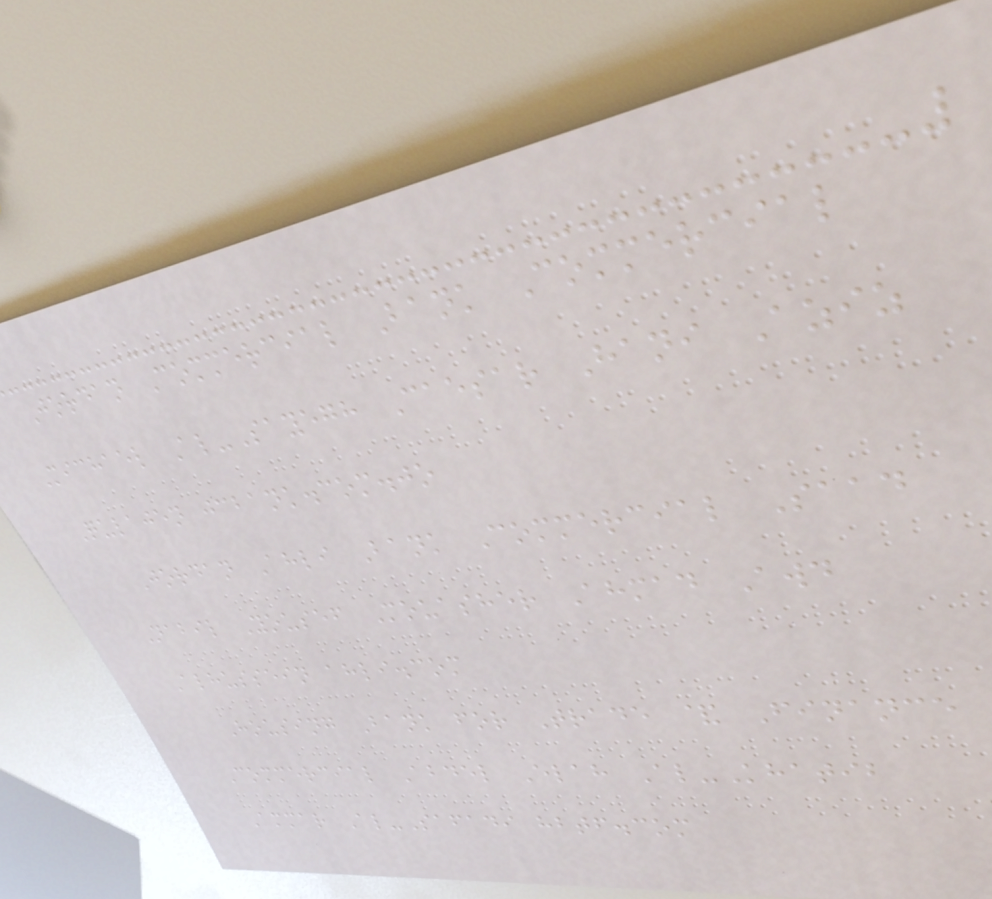Jordan Commercial Bank Commercial
Michael Al-Sayegh Caesar Hani Aziz
Qulajen jcbank.com.jo
Jordan Ahli Bank Commercial Saad
Nabil Yousef Mouasher Ahmad Awd
Alhussein ahli.com
Housing Bank for Trade & Finance
Commercial Abdel Elah Al-Khatib
Ammar Al-Safadi hbtf.com
